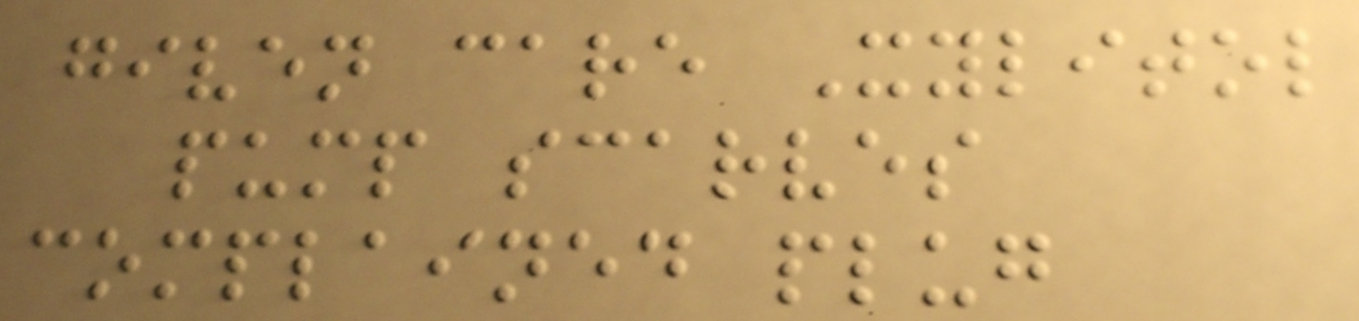given care Xylitol
pump scarves
complained plug
